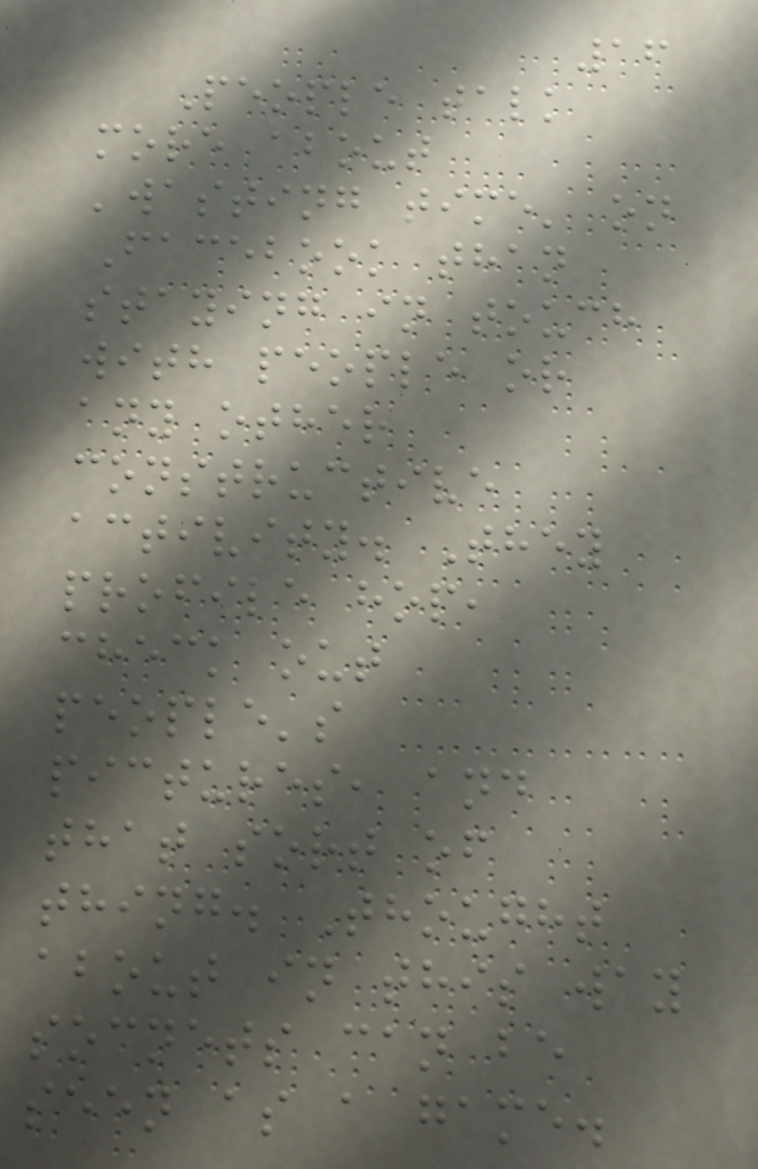16
People talk
more about
'wasting time' on
Facebook than
staying in touch
with people or
any other
constructive
activity. They
profile hop,
check out
people's
pictures, and
that sort of
thing. Thought
about in this way
socnets can be
seen as a game.
